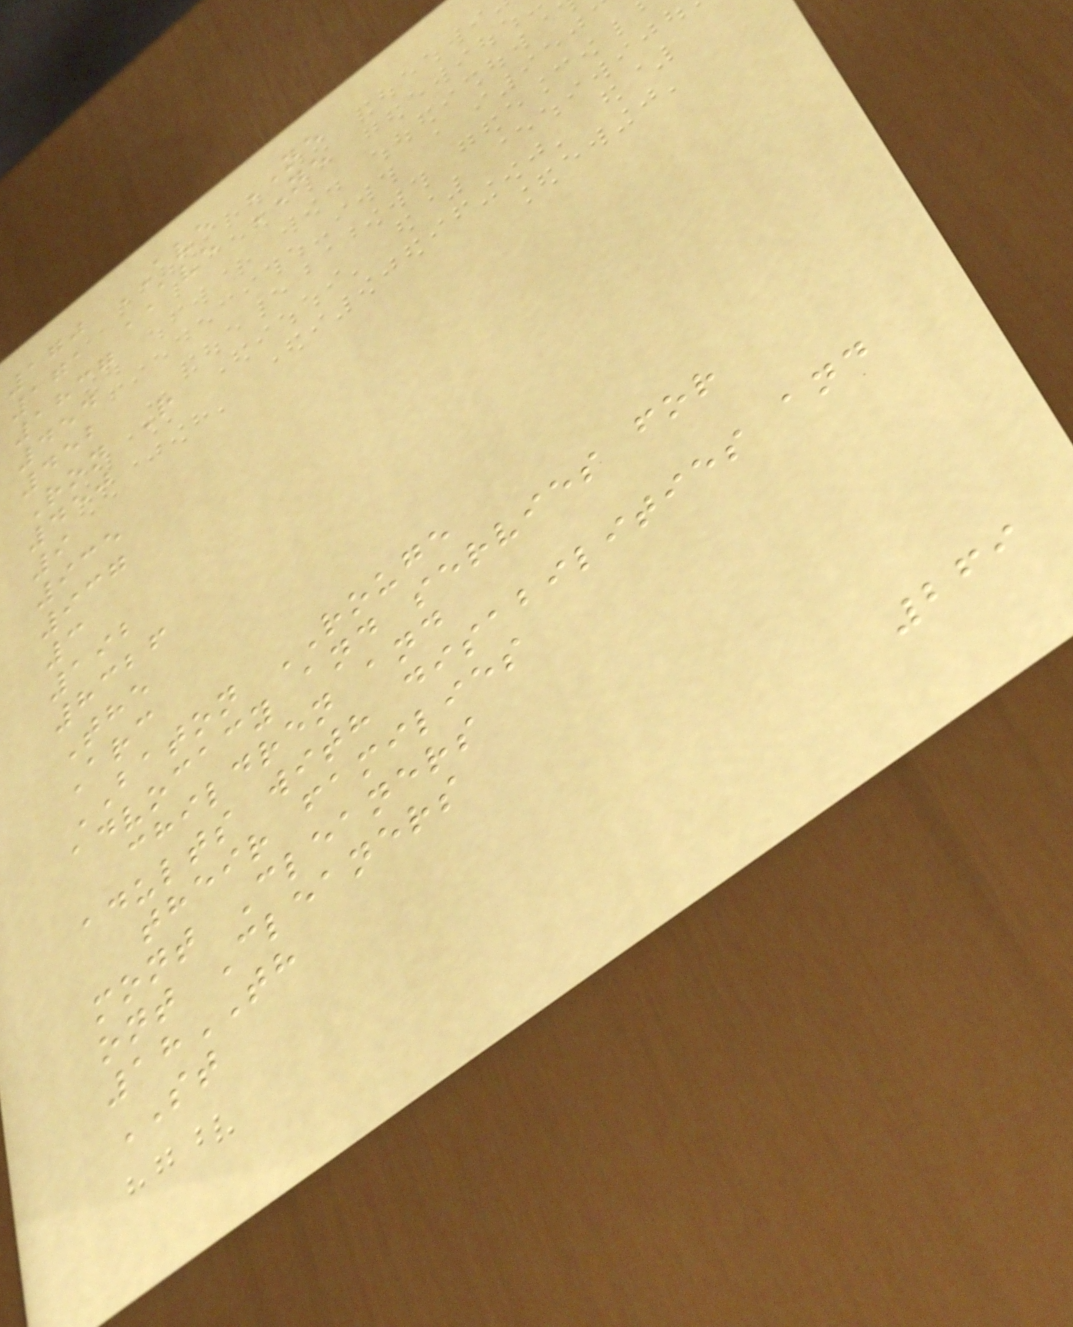170 AVE NE
171 AVE NE
1837
454
452
Ron R
450
9
935
937
3
192
8326
The
Arc
BATON ROUGE
advocacy and servies for
children and
adults with disabilities and
their families
mont Cleaners
ont Cleaners
18TH
ST
269
